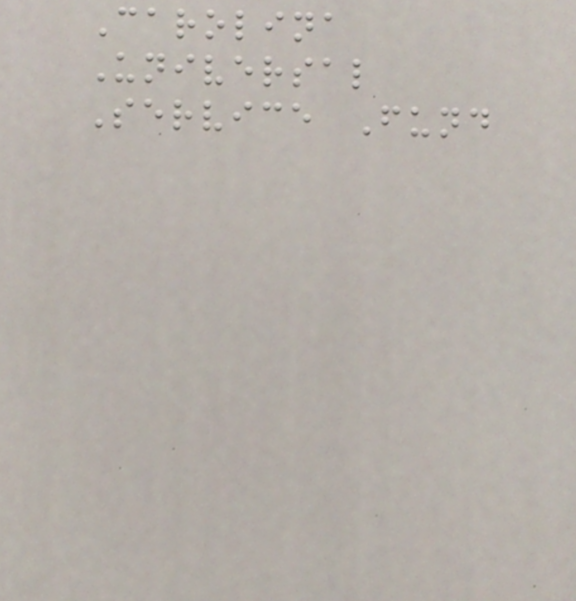Carolina
Universal
Service Fund
